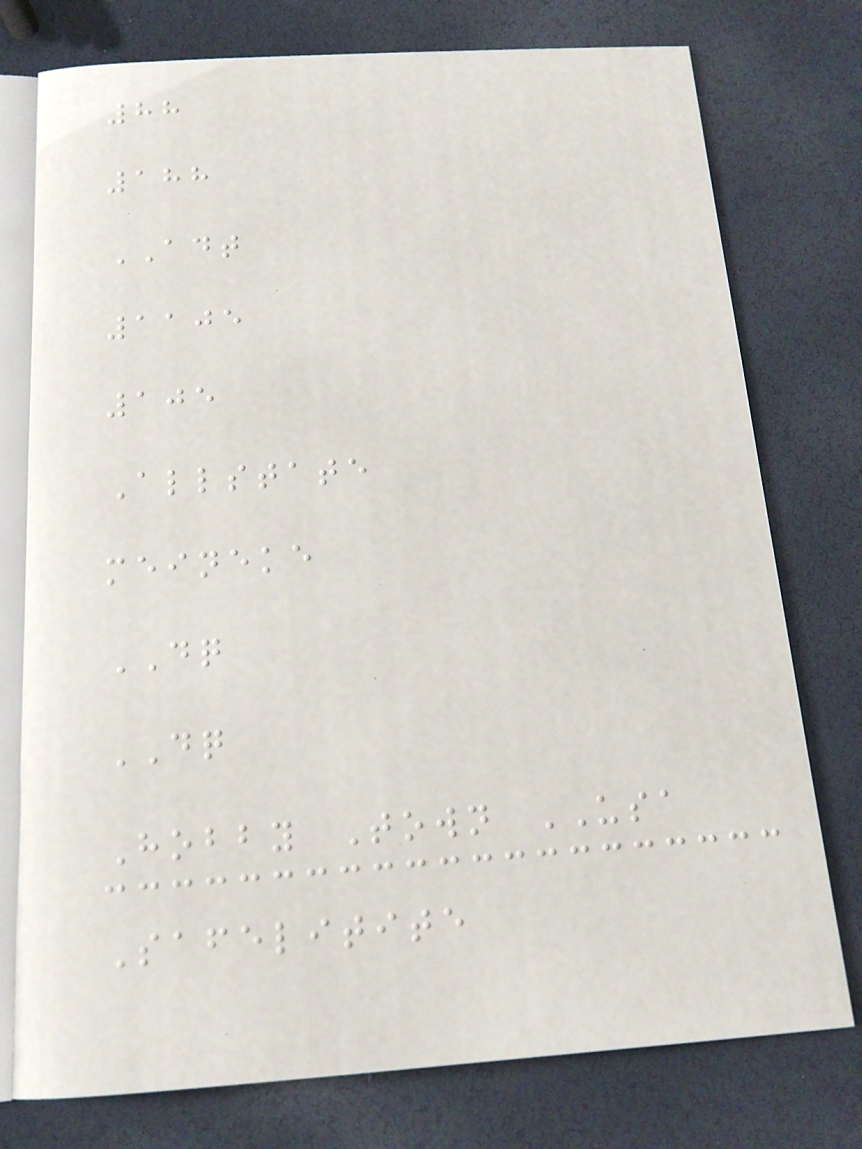88
188
ADT
1105
105
Allstate
meineke
DQ
DQ
Hobby Town USA
Safelitite
